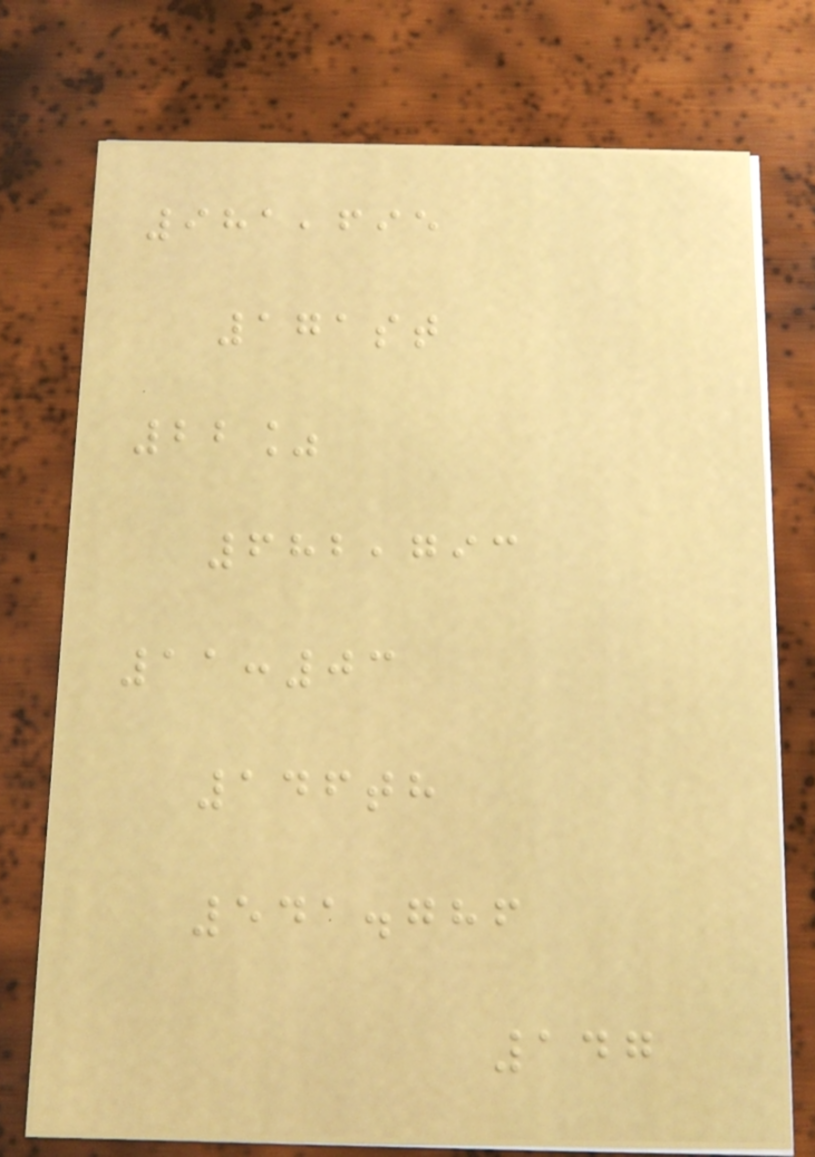981,695
171st
22%
682,793
11:03
146th
541.786
147
